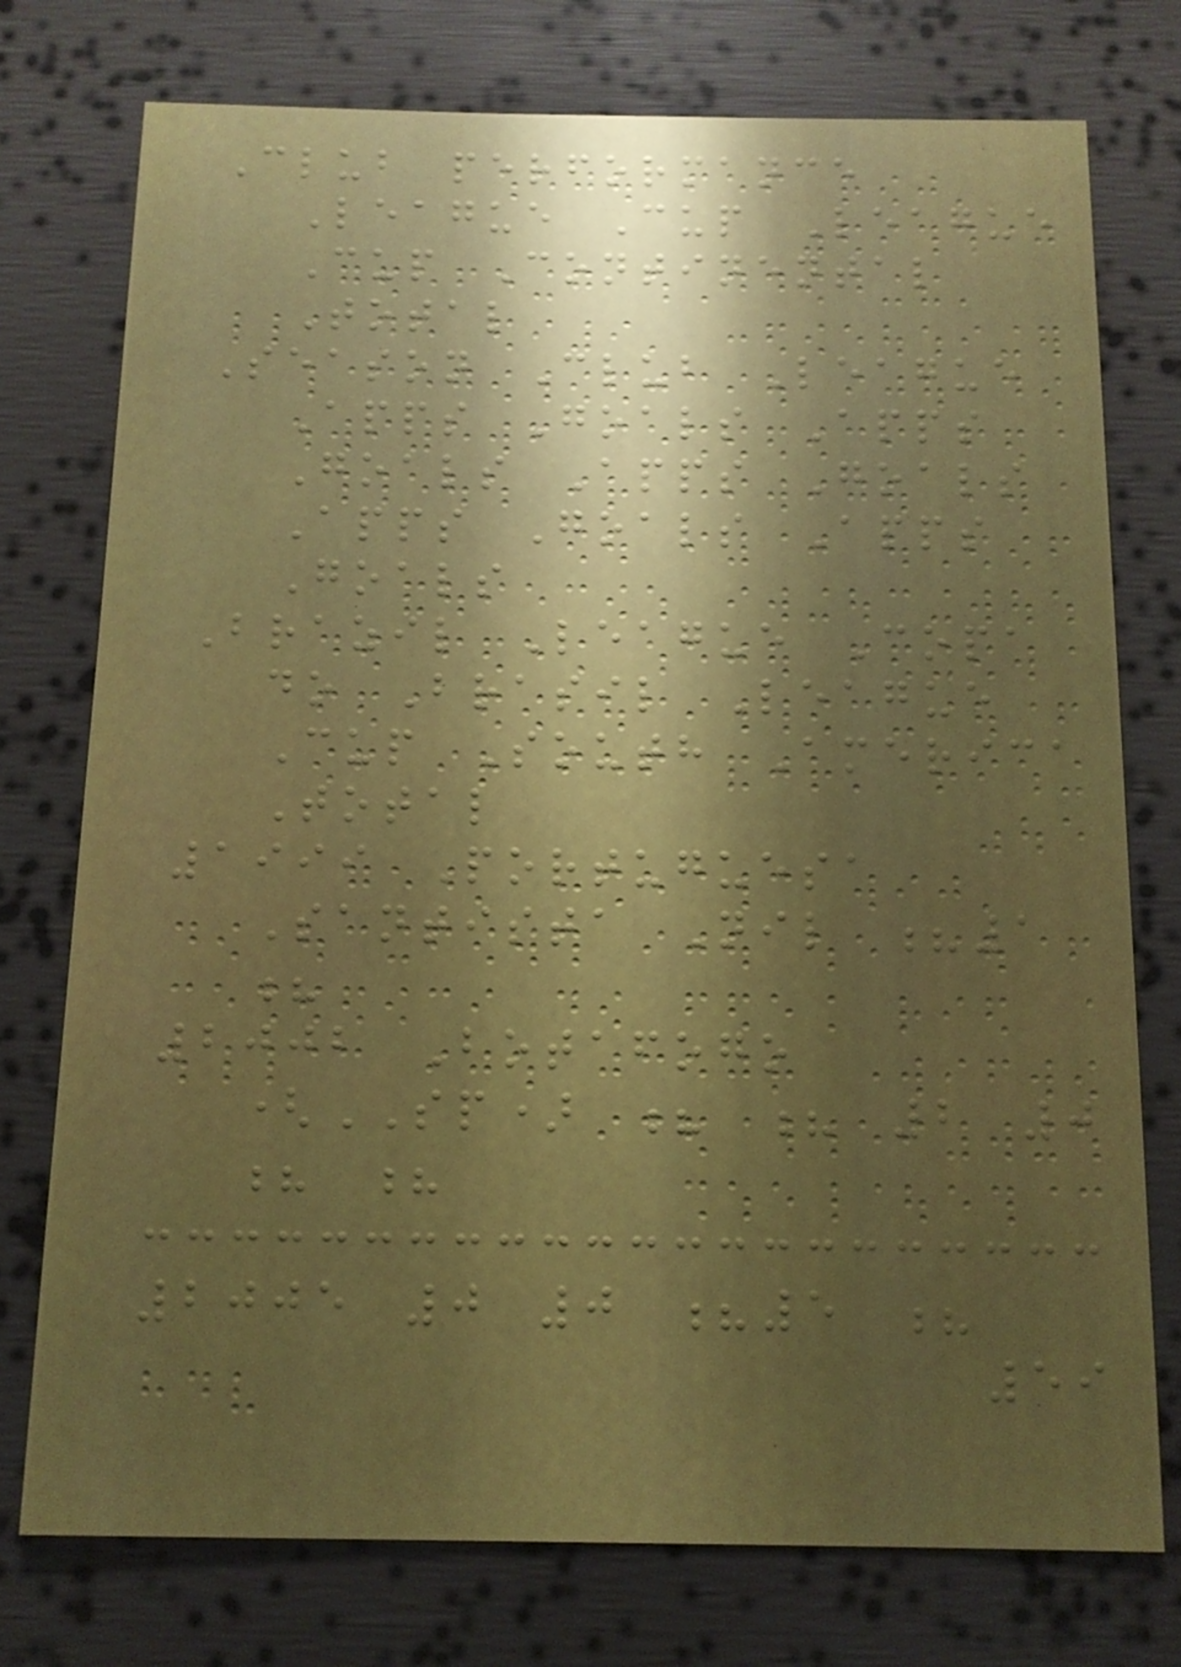Club performance
League Cup League
Cup Continental
Total
Season Club League
Apps Goals Apps
Goals Apps Goals
Apps Goals Apps
Goals
Brazil League Copa
do Brasil League
Cup South America
Total
1999 Portuguesa
Santista Nil ?1
?
2002 Botafogo
(SP) ? ? 2 0
? ?
2005 0 0 ?5 ?
59
